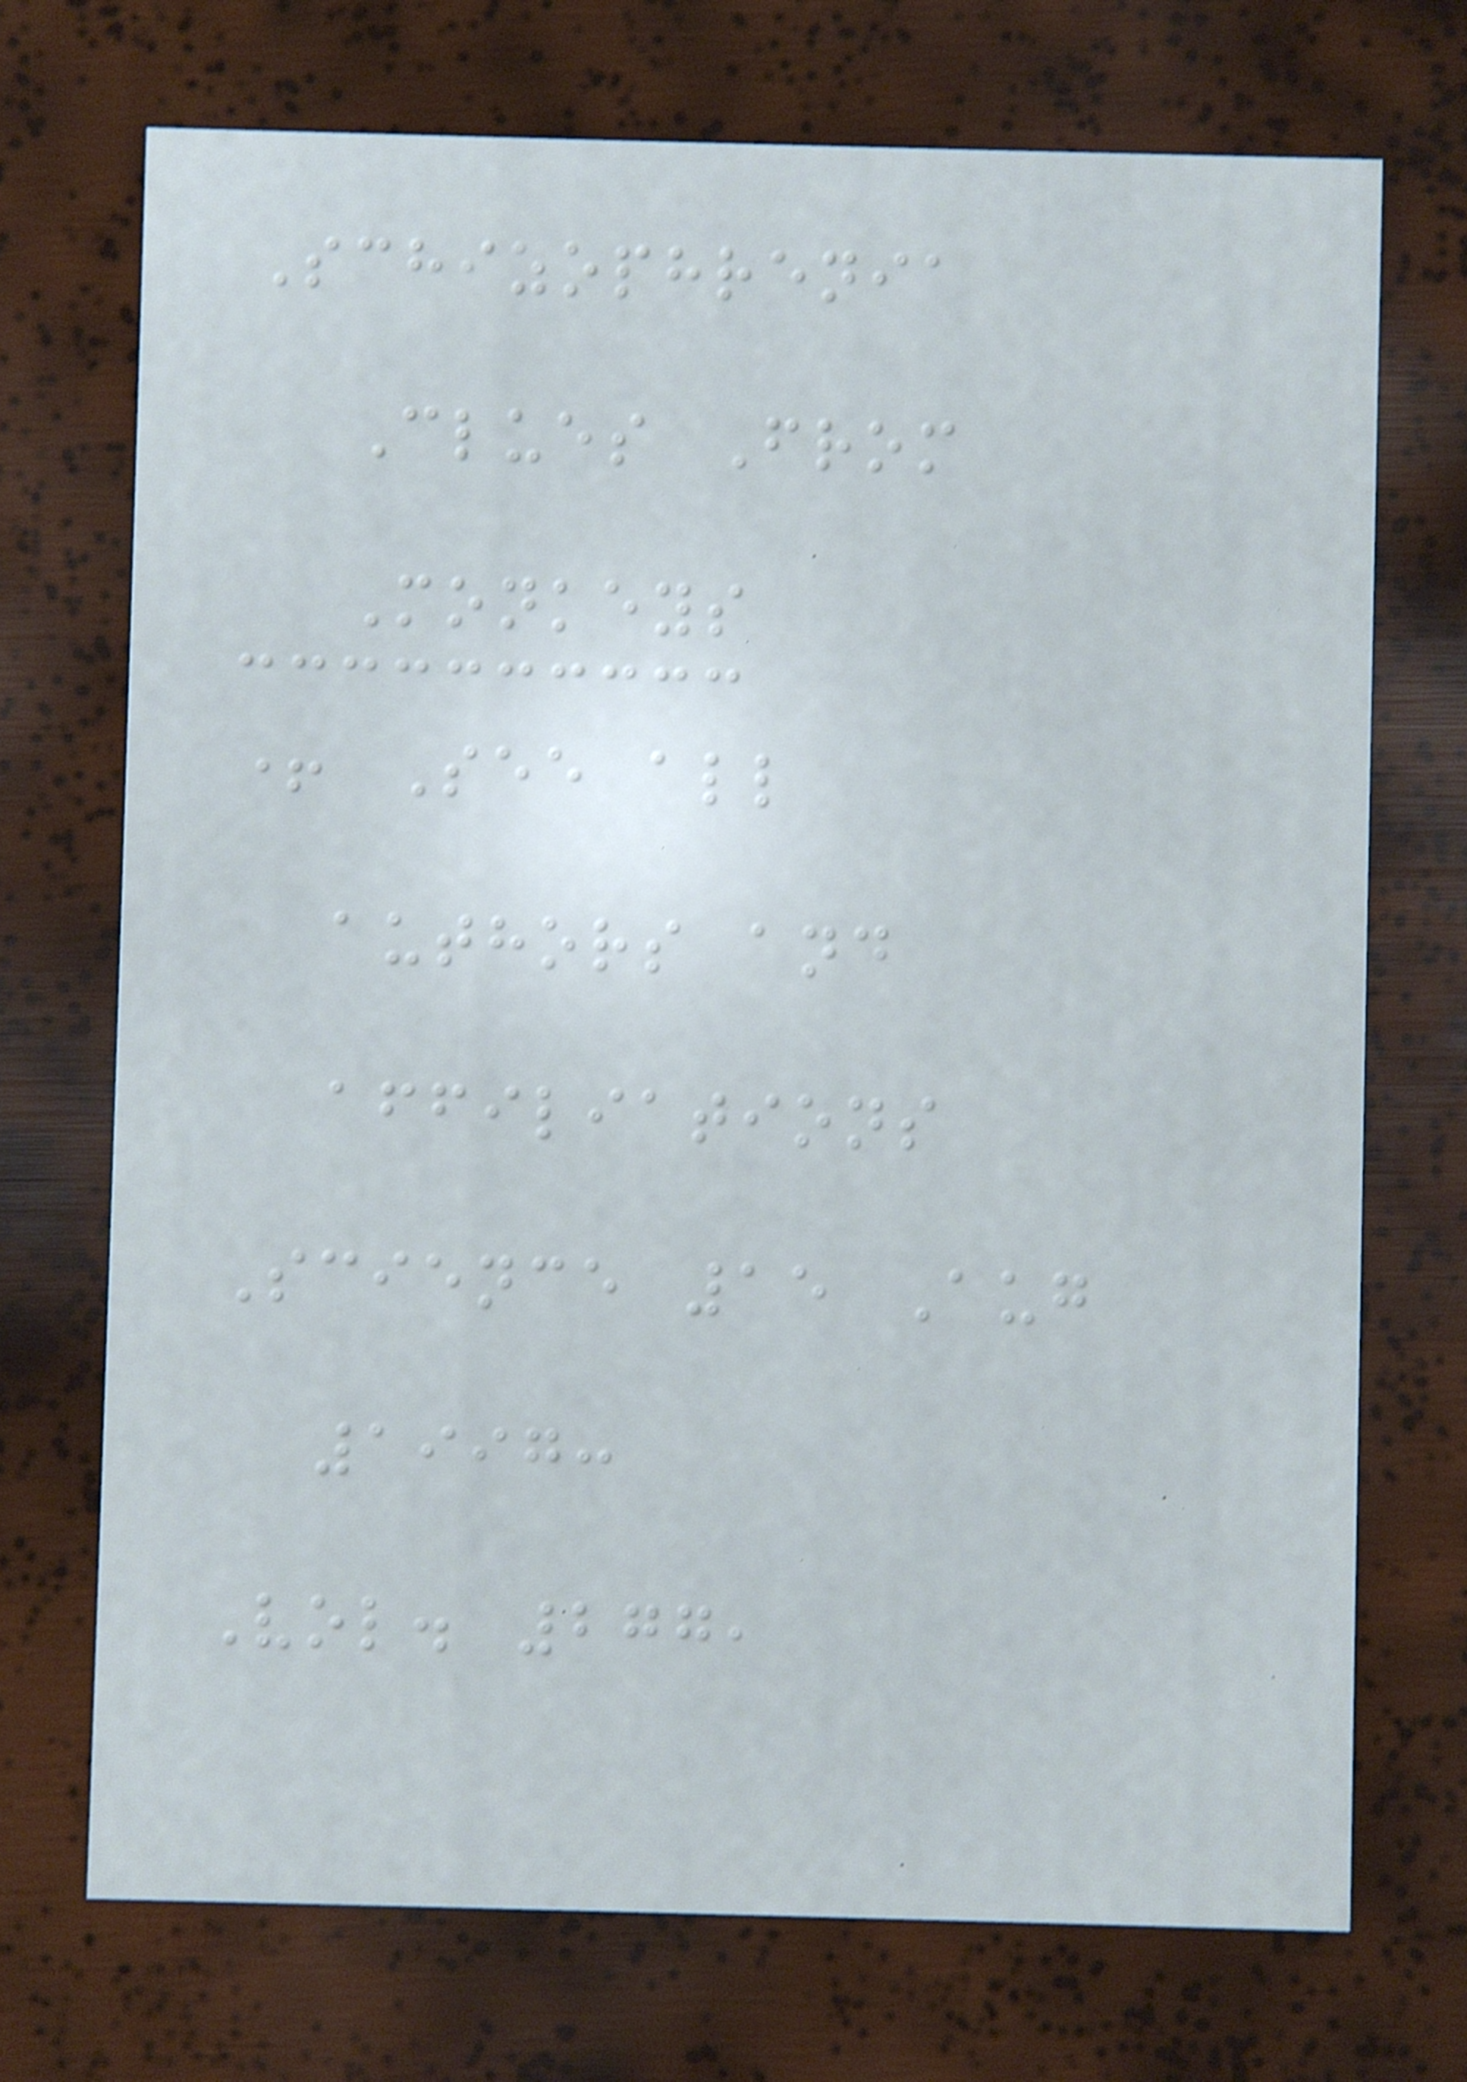Schizophrenia
Clues From
Monkeys
+ See all
authors and
affiliations
Science 15 Aug
1997:
Vol. 277,
